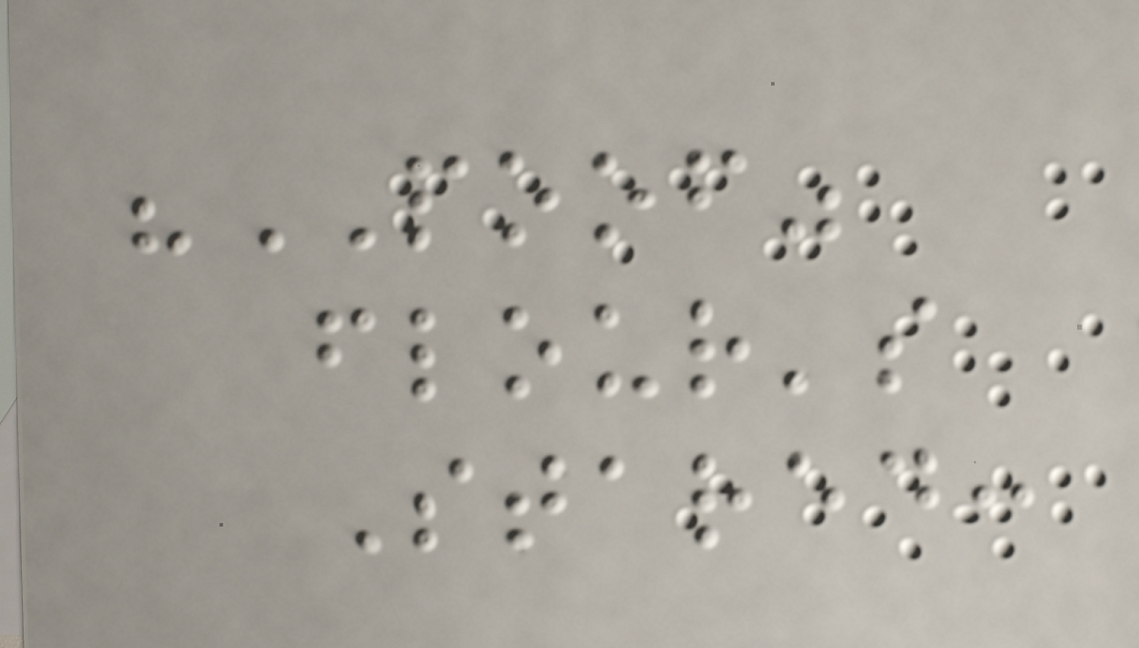"POOF"
flour's
Stared:
